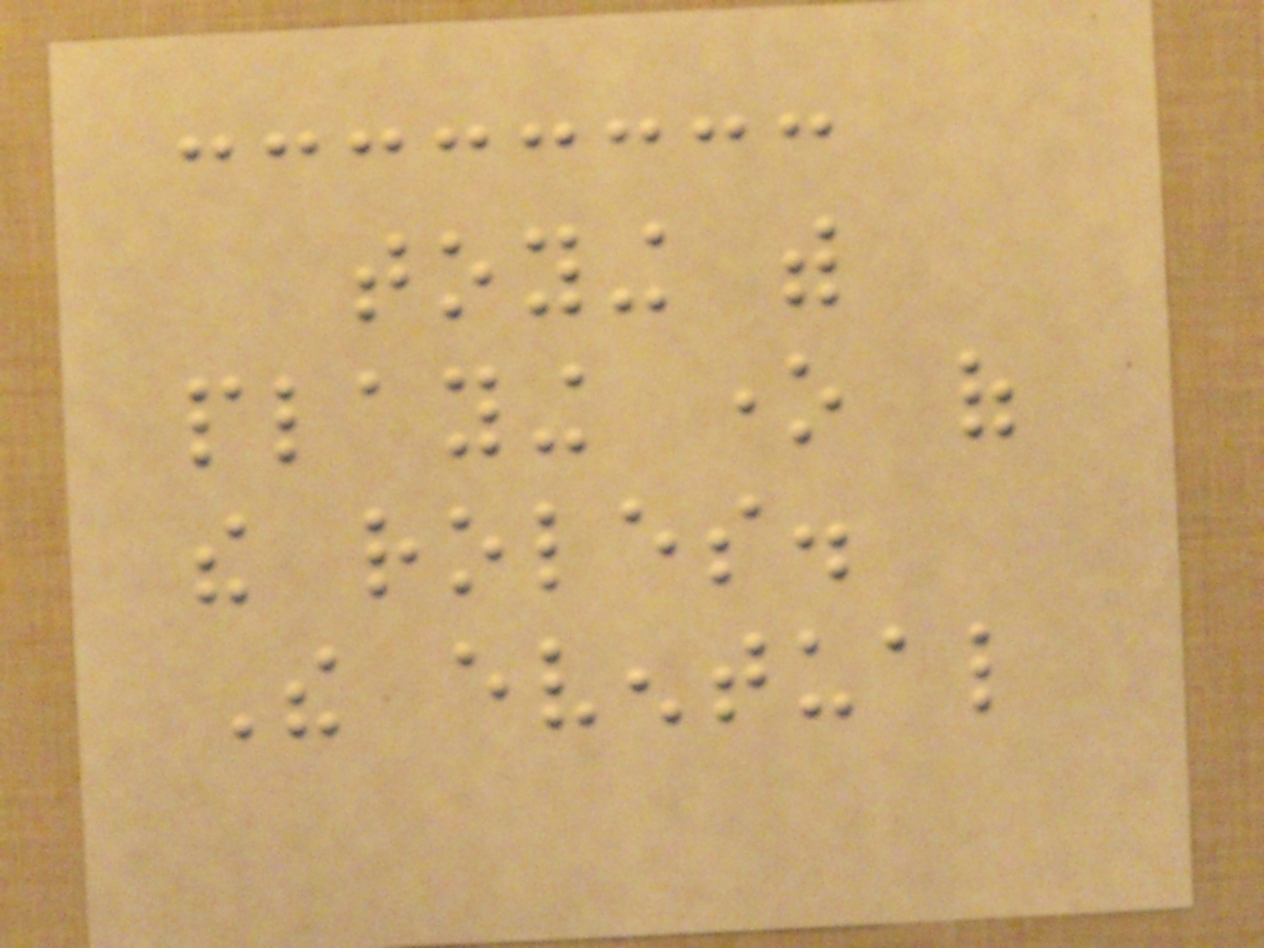toying with
playing one of
the roles.
The eventual
